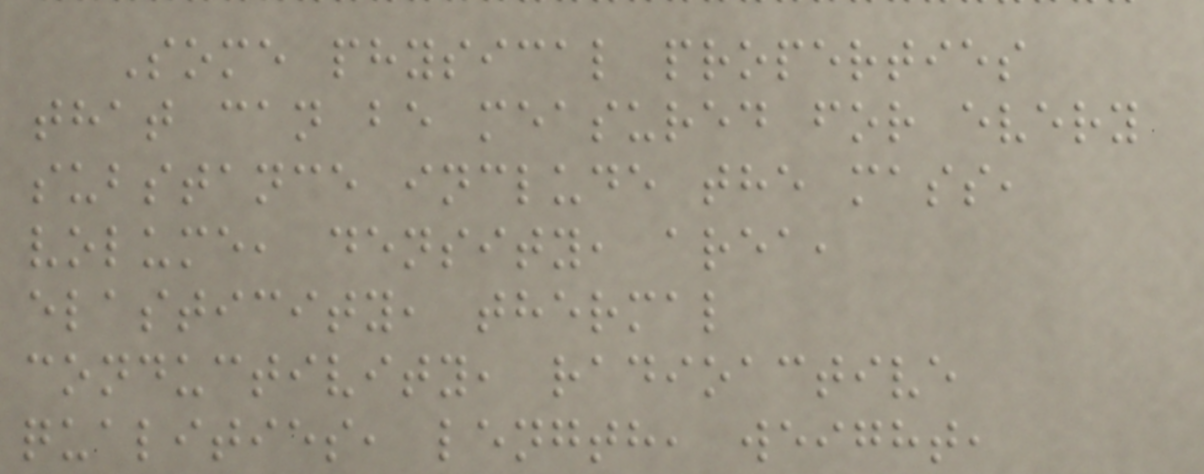Some physical properties
that can be measured for every
substance include the mass,
volume, density, area,
elasticity, thermal
conductivity, radioactive
qualities, length, weight,
